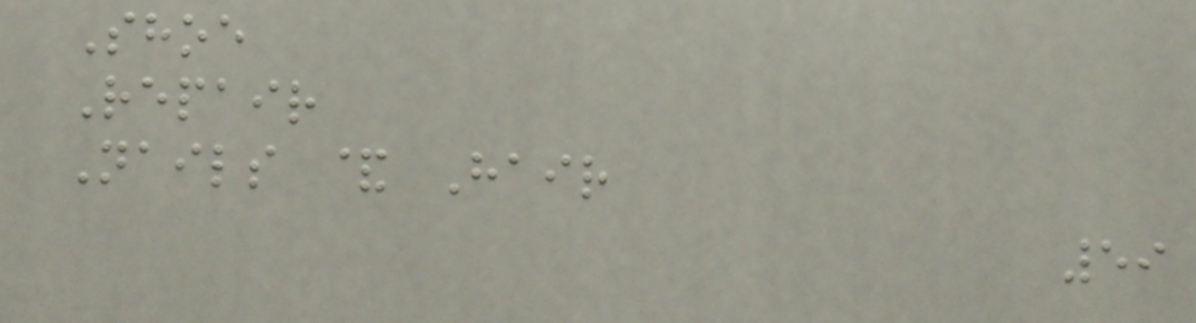Shoe
Repair
Nails & Hair
59
